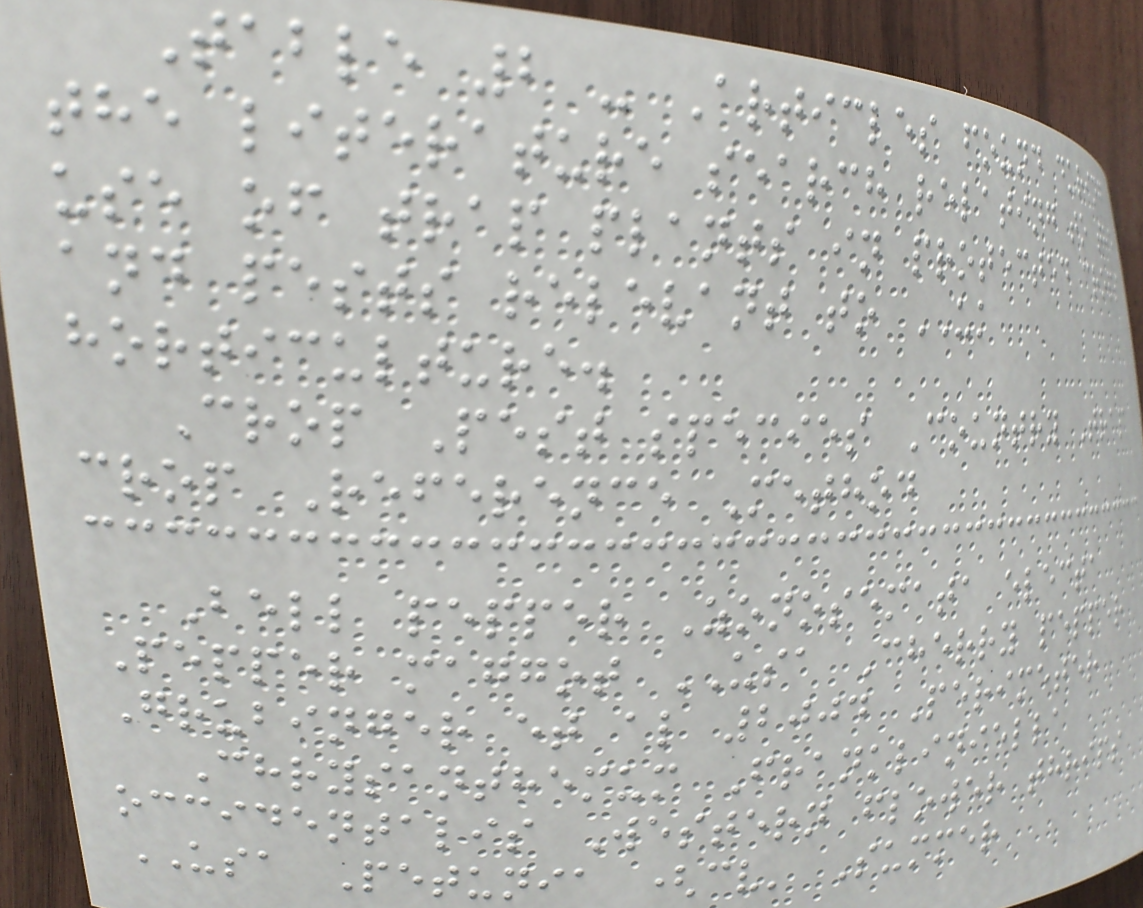Table 2 - Articles found during
the literature search relating to the
use of trap plants in protected crops
and pests relevant to UK
horticulture.
Crop Pest species Country Trap
crop Reference Method
Bell pepper Zonosemata electa
Pepper maggot USA Cherry pepper
Grubinger et al 2004 Perimeter
Chrysanthemum Frankliniella
occidentalis Western flower thrips
USA Petunia (cv' Summer
